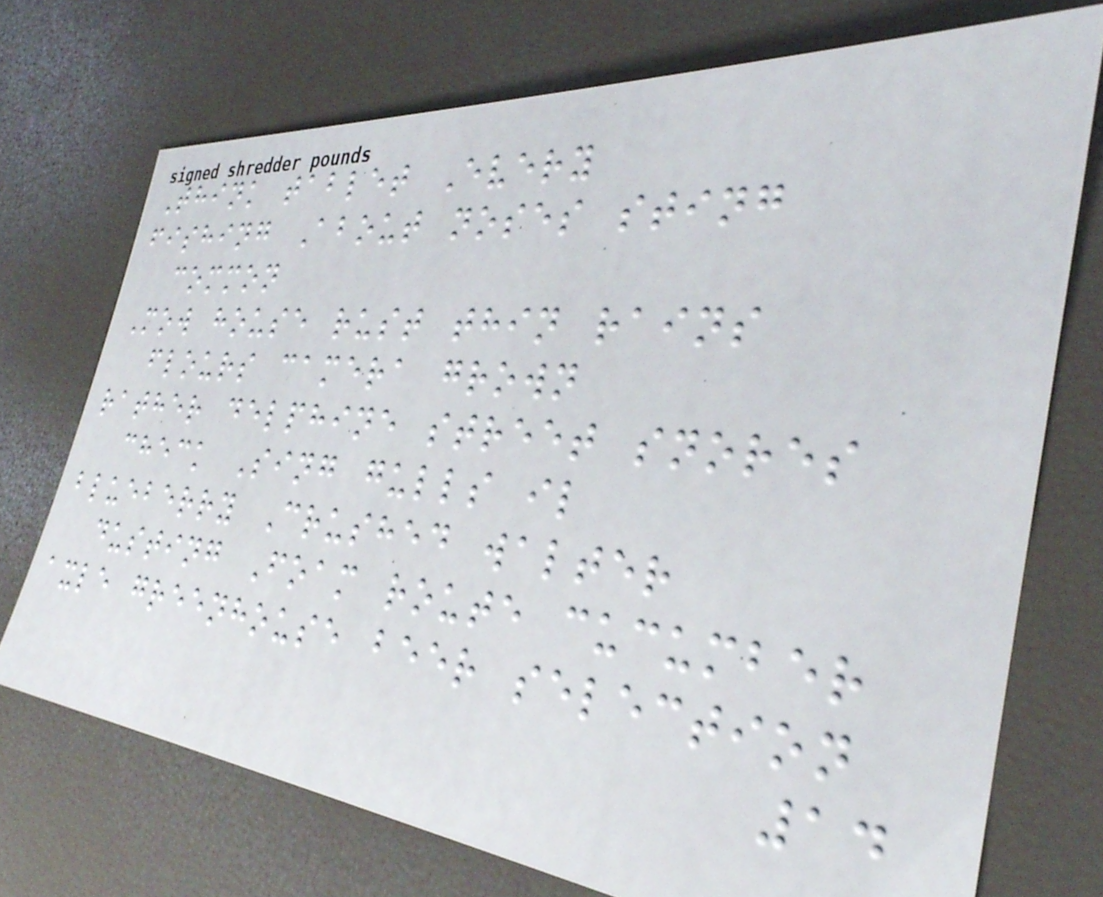Think tablet Every
fishing About noses sting
common
Mow house rust thin rains
flours camera grown
rather delphine street snores
check Sing gulls il
blueberry Crushed walter
dusting Foam route cucumber
axle greenhouse beer selection
14
